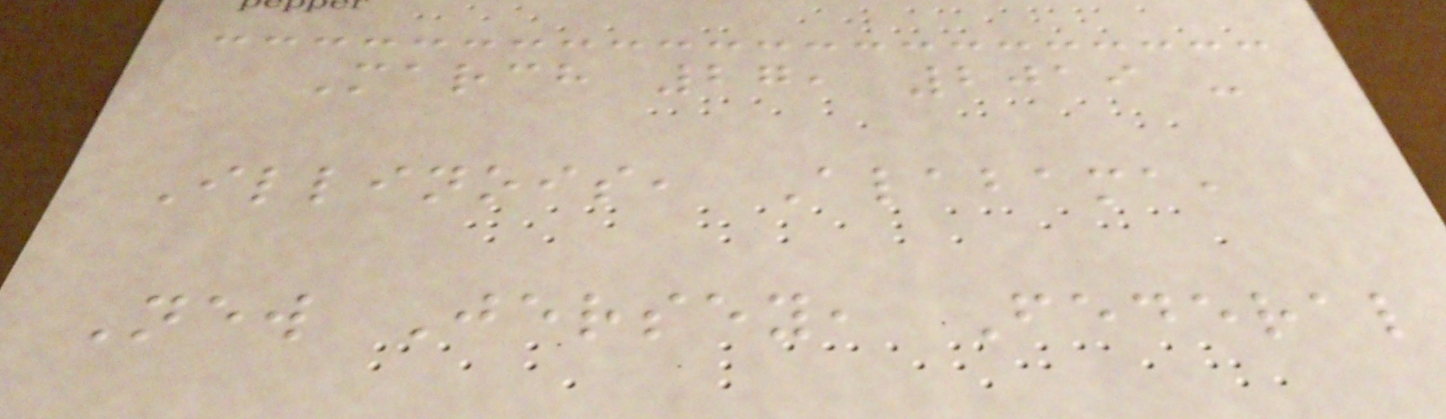March 27, 2019 -
Illinois, Alabama,
New Jersey, Federal
